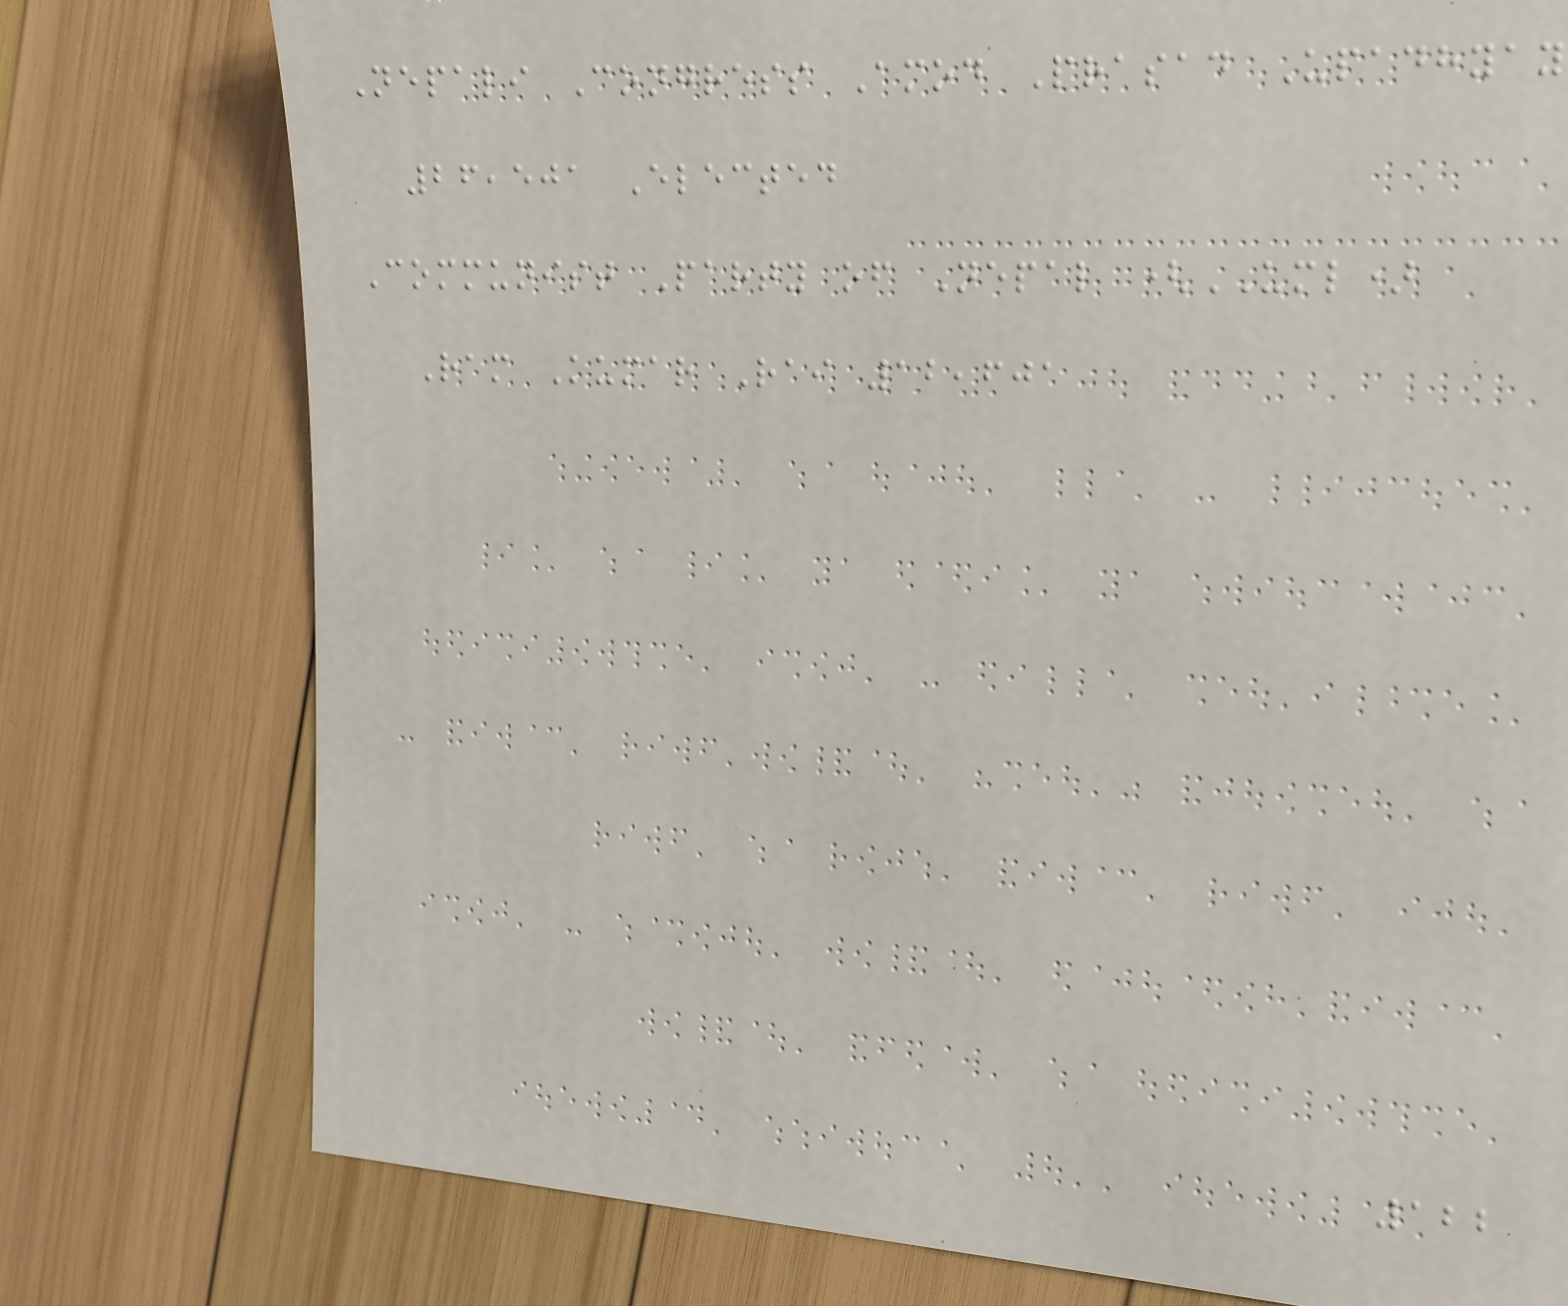Nepali Congress Amod Prasad Upadhyay
26,501 Elected
Communist Party of Nepal (UML)
Ram Kumar Rai 12,601
122
